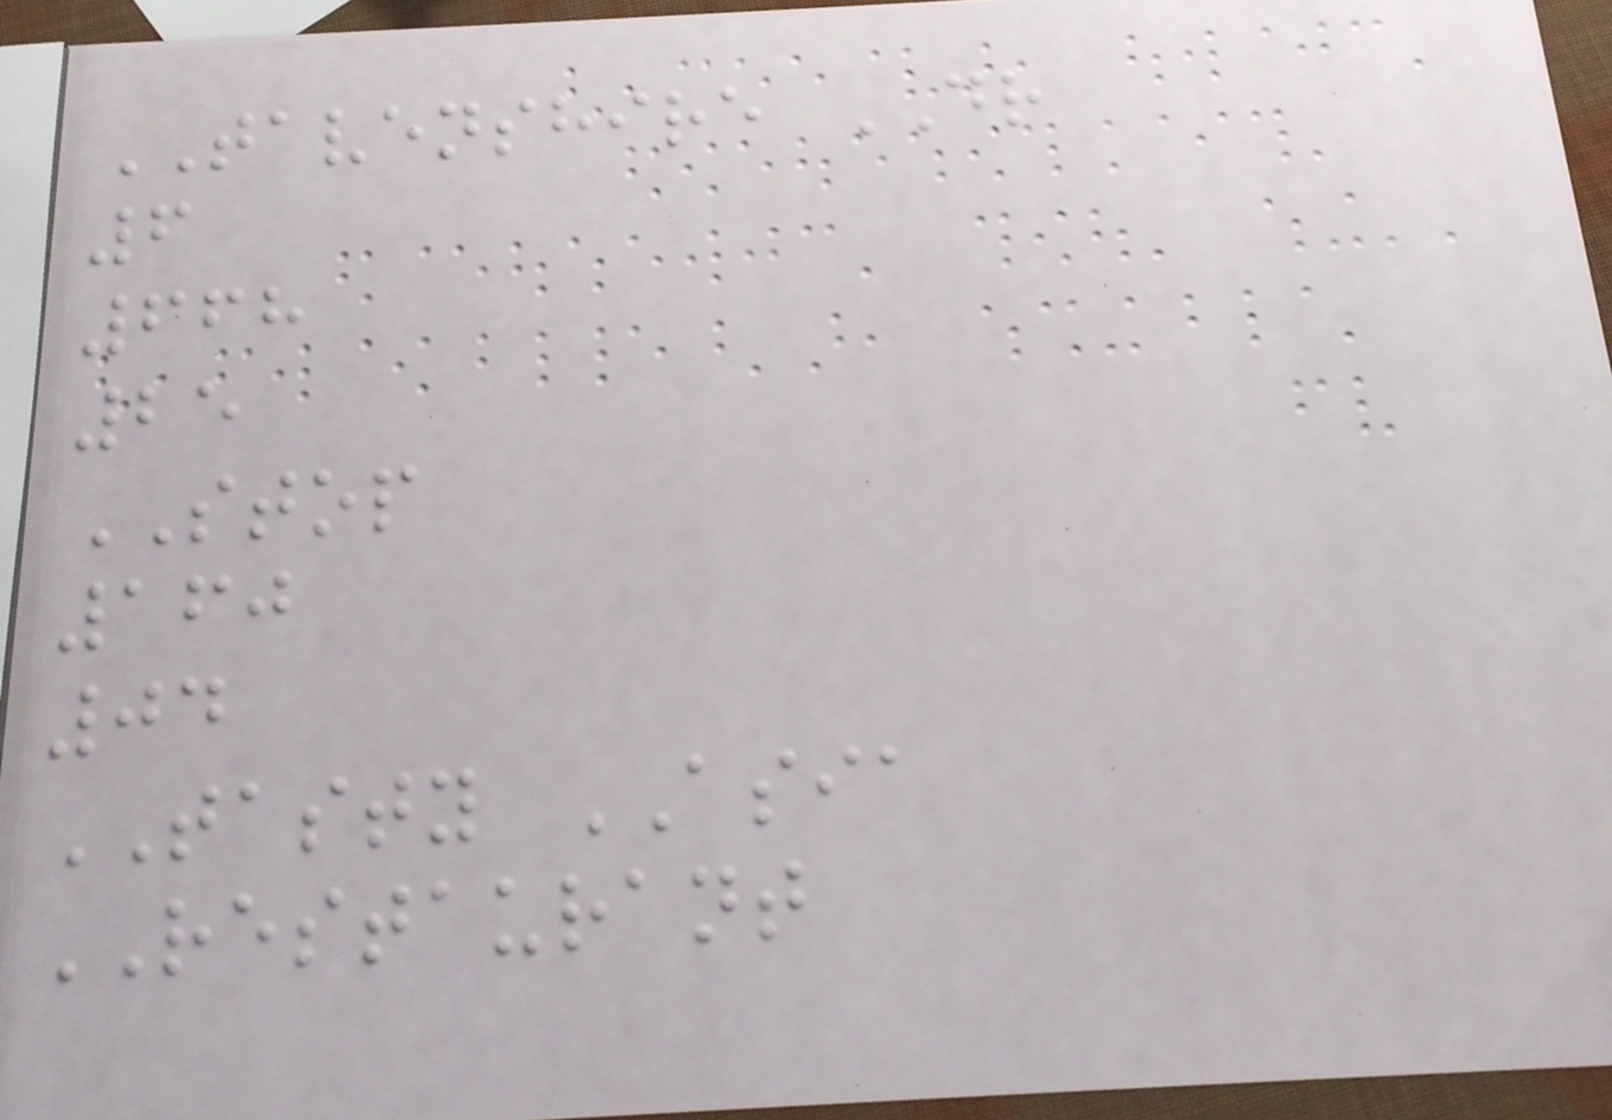TAVENSHIRE DR
6
668
25
STOP
160
04
TASTY ASIA
RESTAURANT
